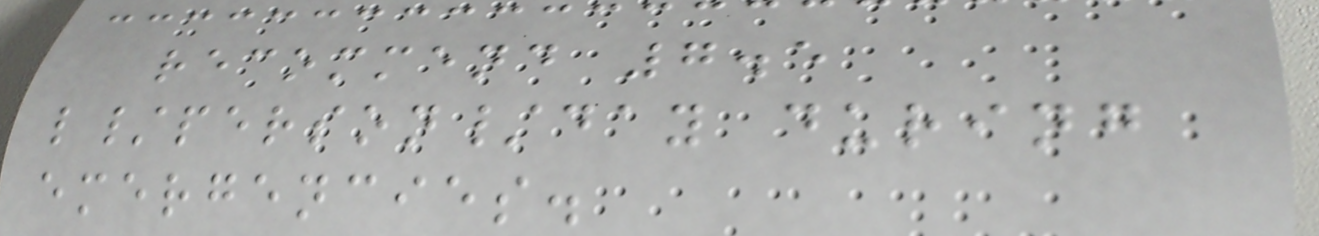recommend 7.5
l/person/day during
emergencies.
